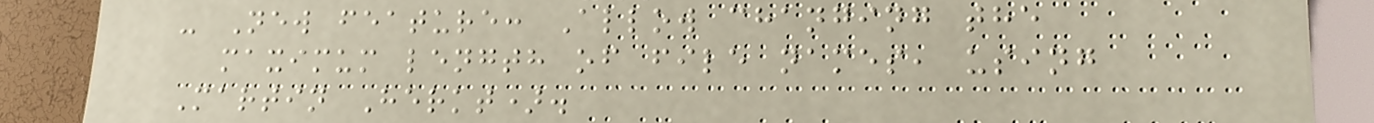- New feature: Allow changing the
maximum length of file names, using
Martin Herkt).
